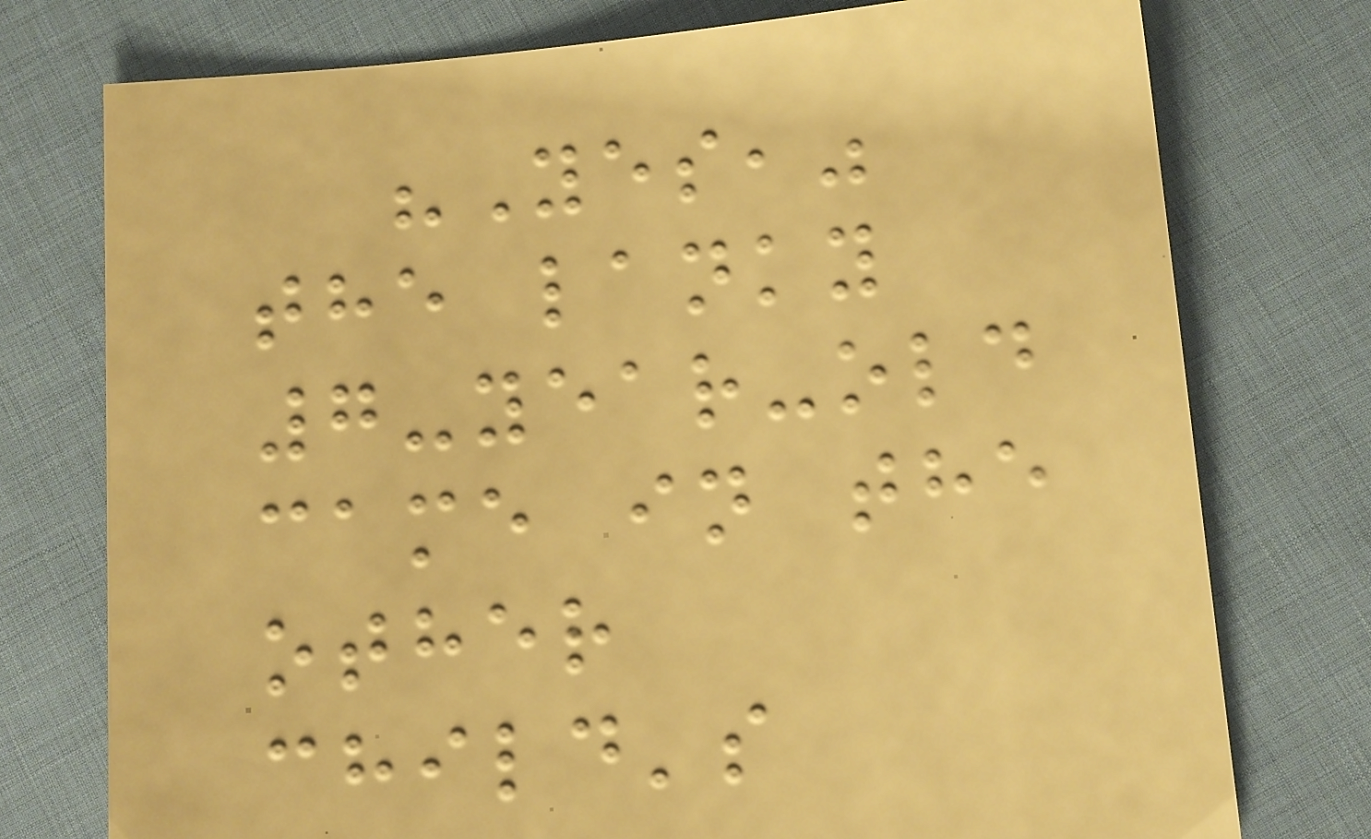"Yes,"
the lanky
7-year-old
came in the
other
child's
